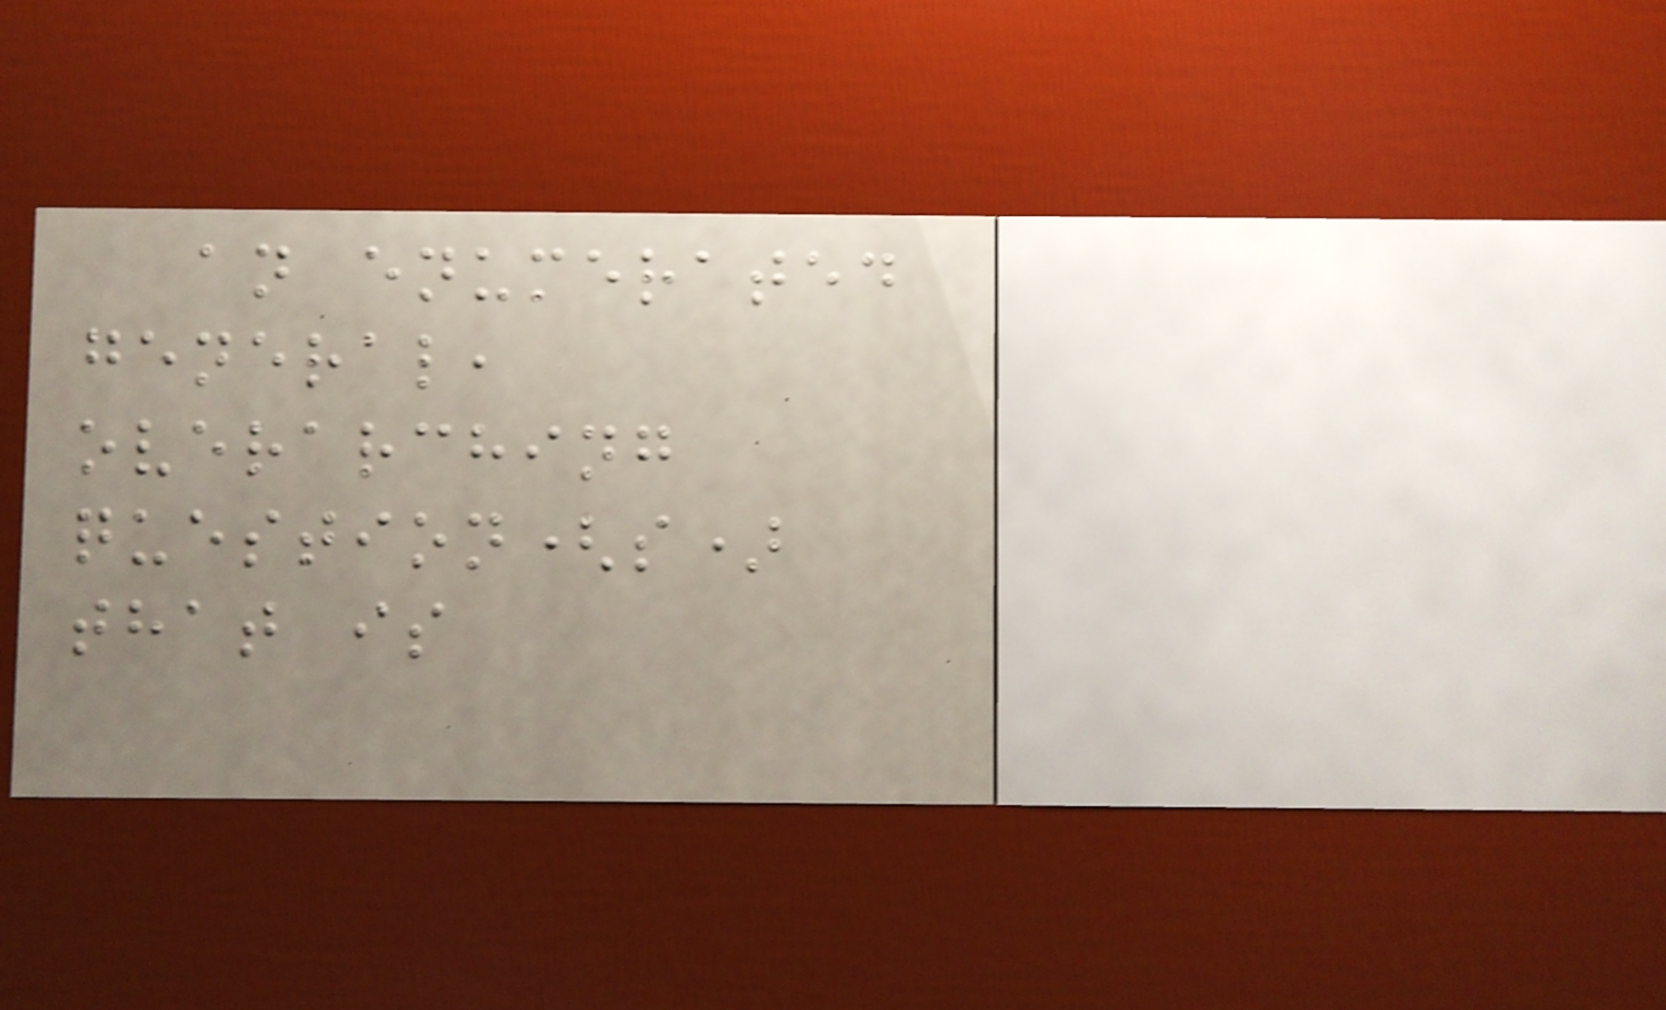an enumerated
general,
overarching
question(s)
that is
